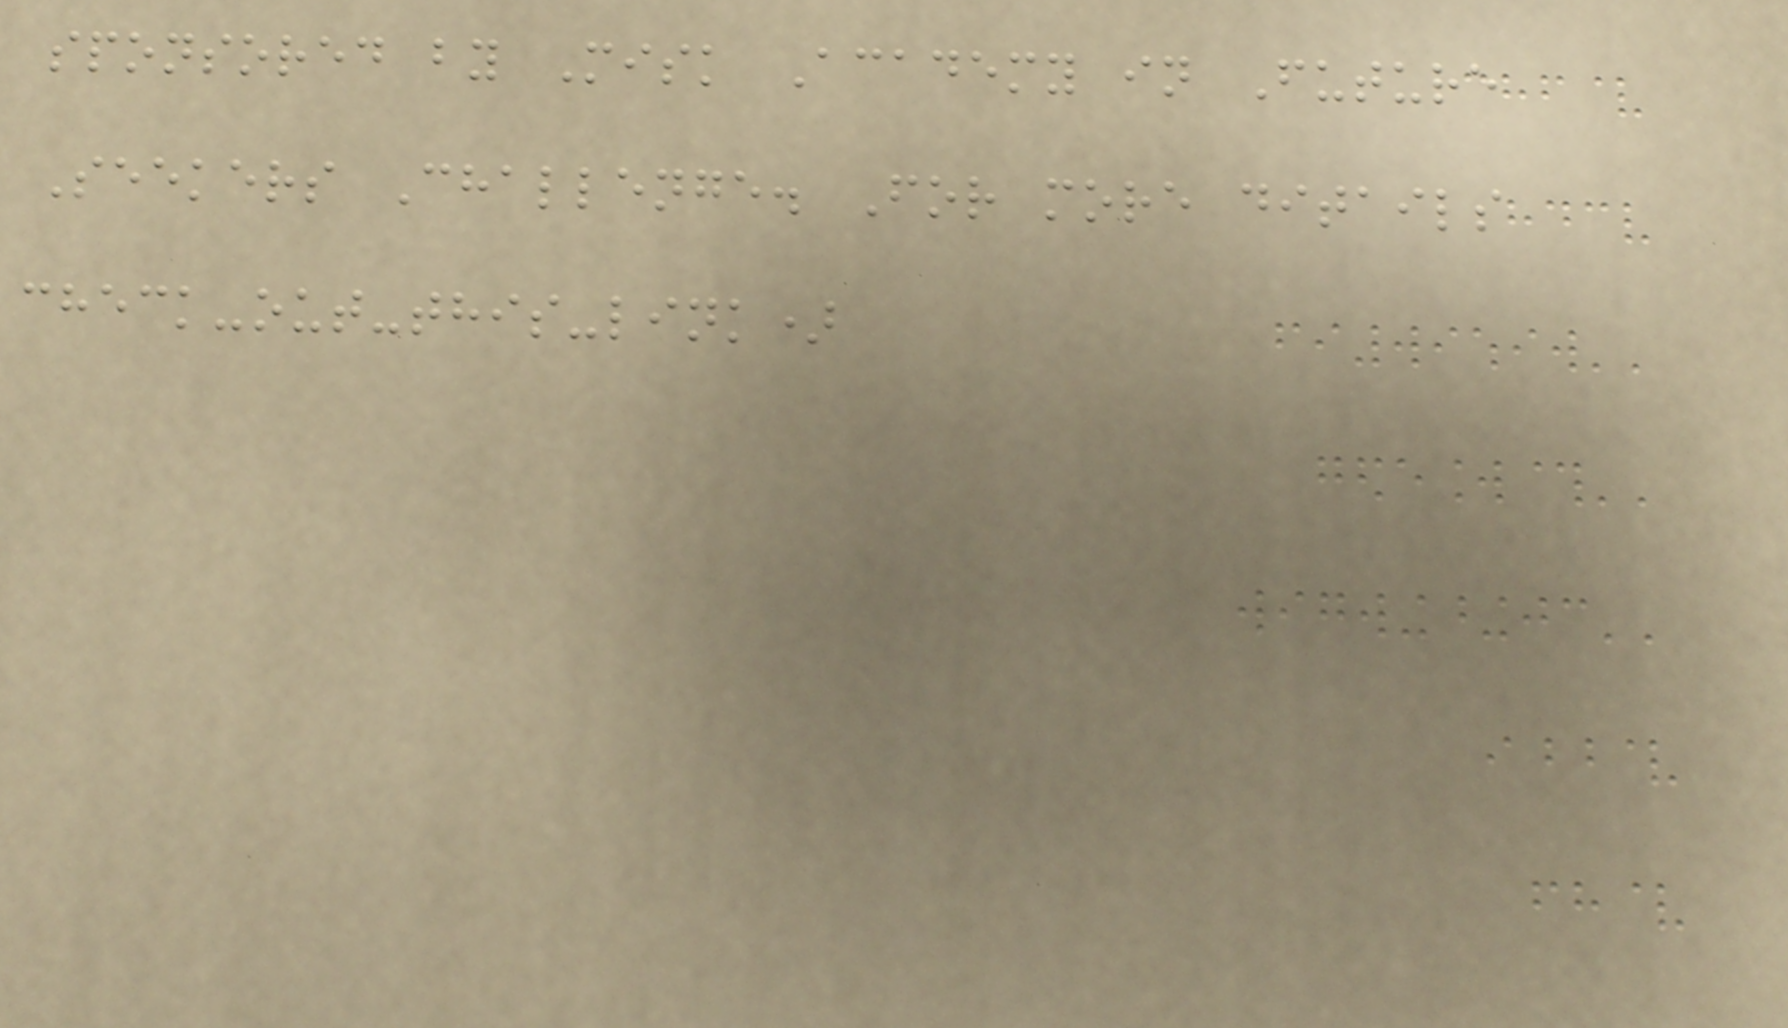sponsored by Misk Academy in Future
Seekers Challenge. For more ditails
check-out-this-link)
